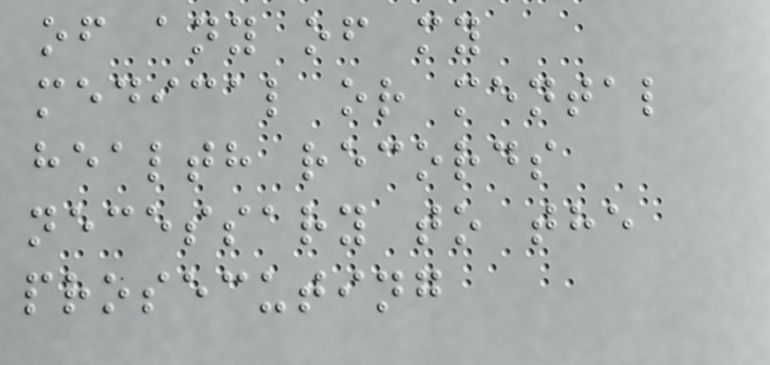of any of my
medical or mental
health records
necessary to the
prosecuting
